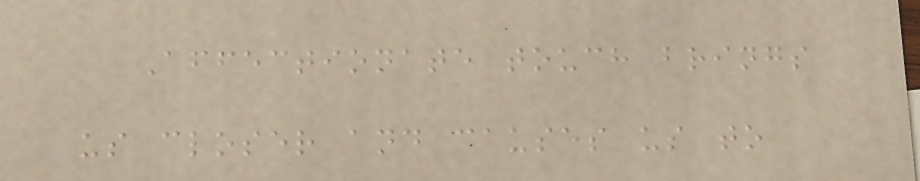Affectionate touch brings
us closer and causes us to
